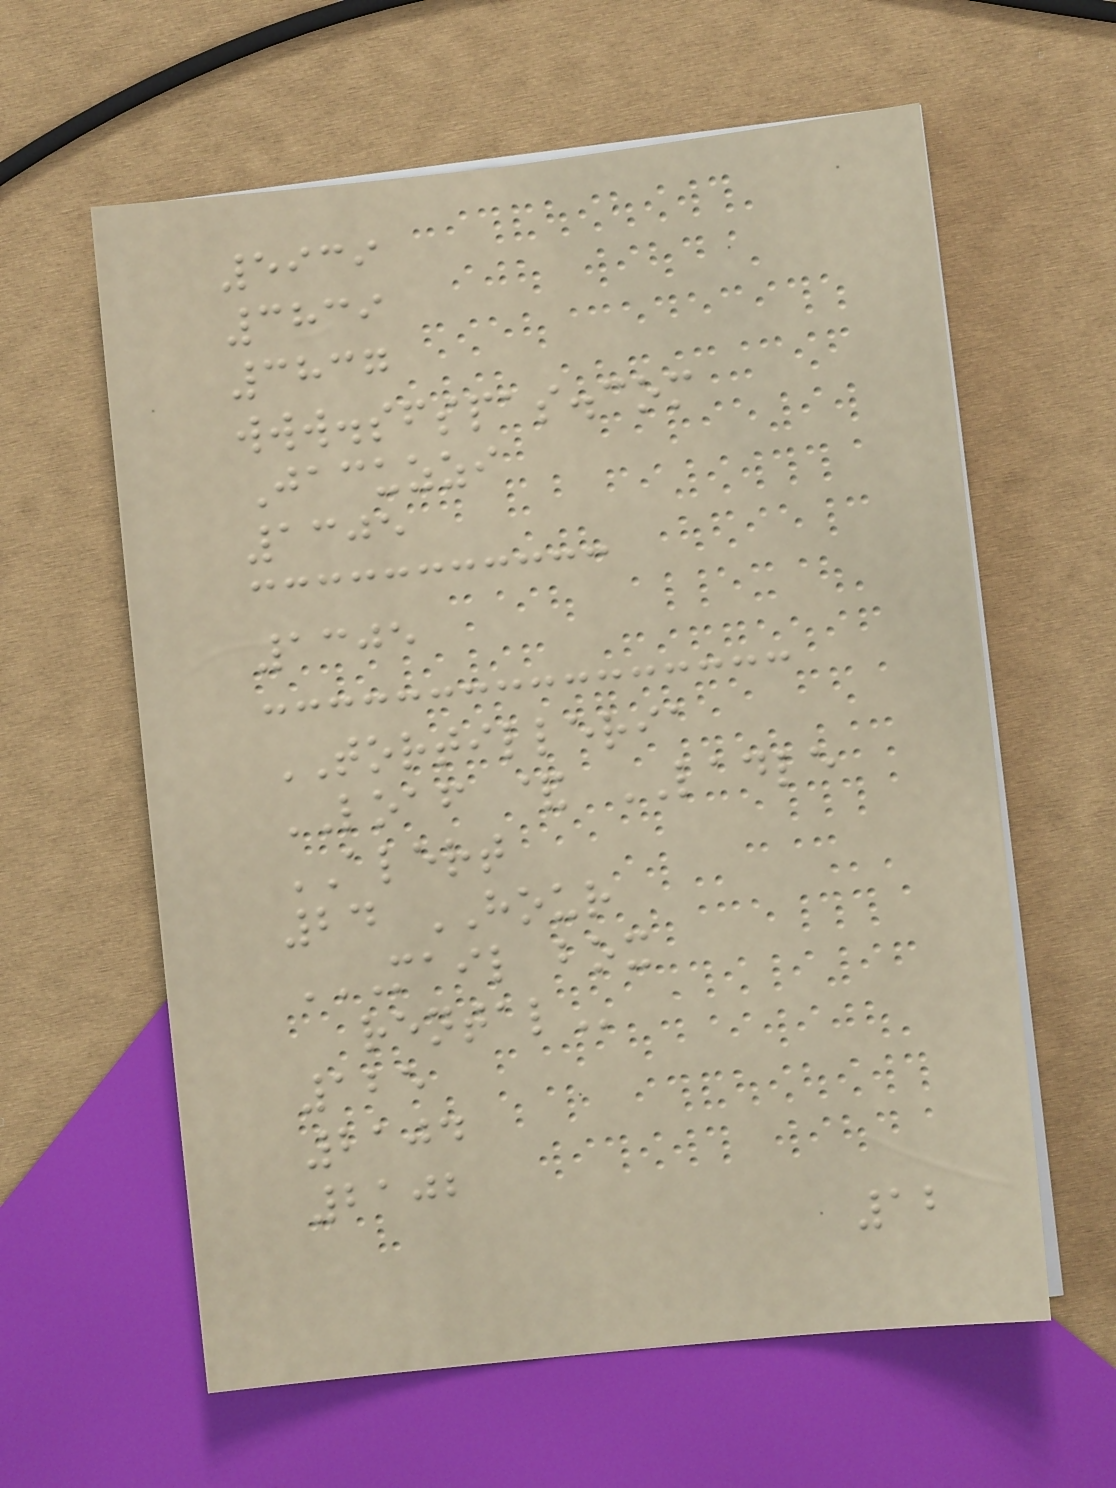5939
3839
3837
www.sfspas.com
Jacuzzi
1305
1305
TORTILLERIA
LOAF & LADLE
ALERT
24 HOUR
MAIL BOX
RENTAL
125
2104
2102
12
